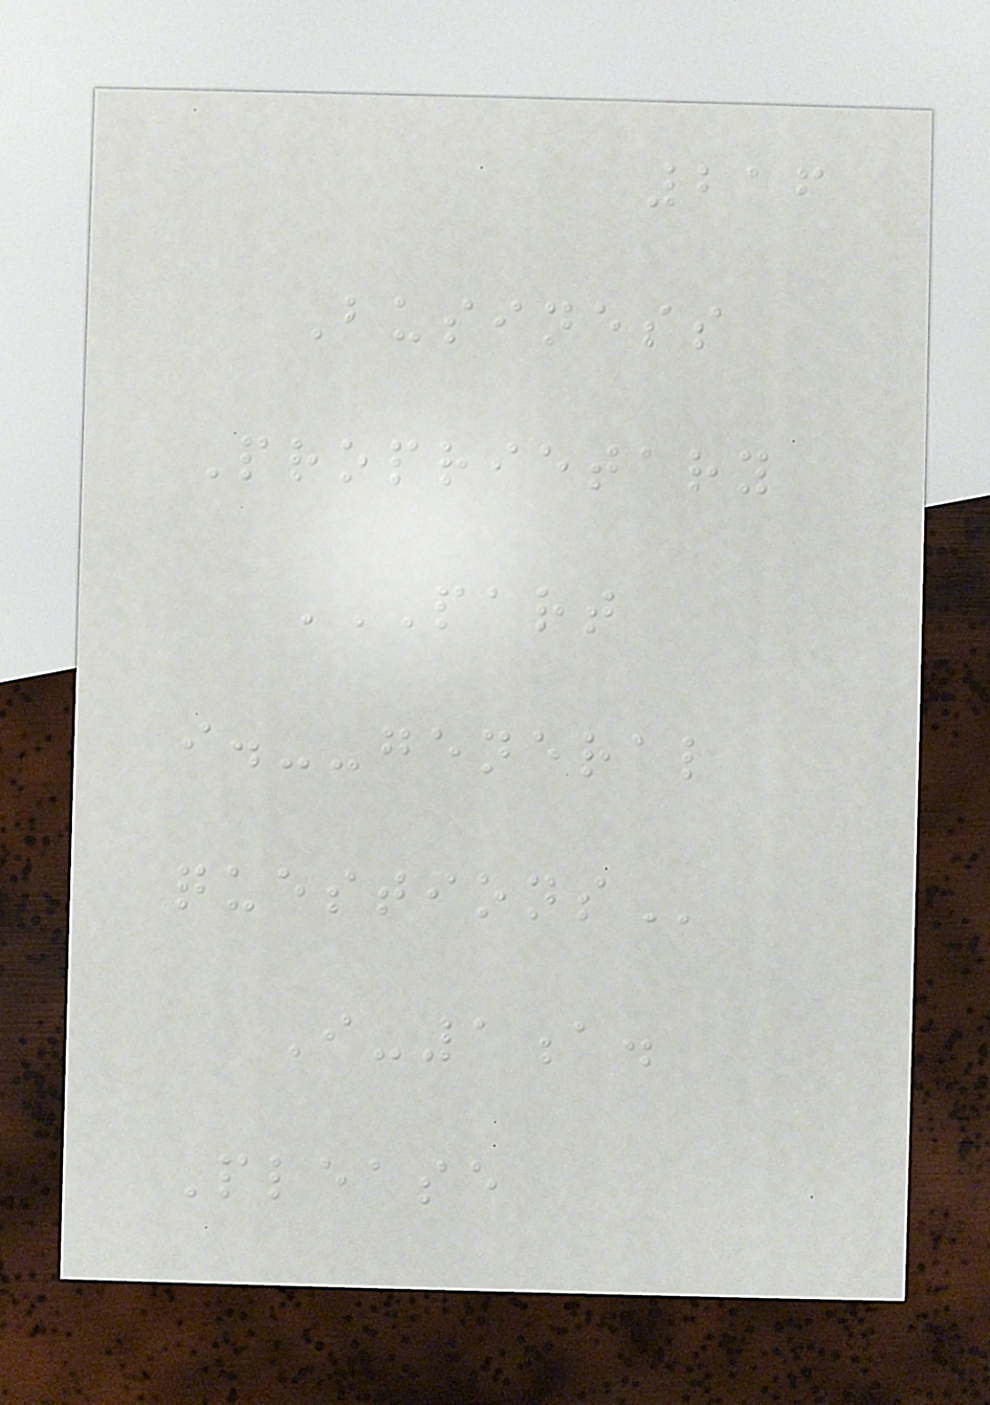216
Business
Proprietary
PART
I.--GENERAL
QUESTIONS
I-1a.
Please
